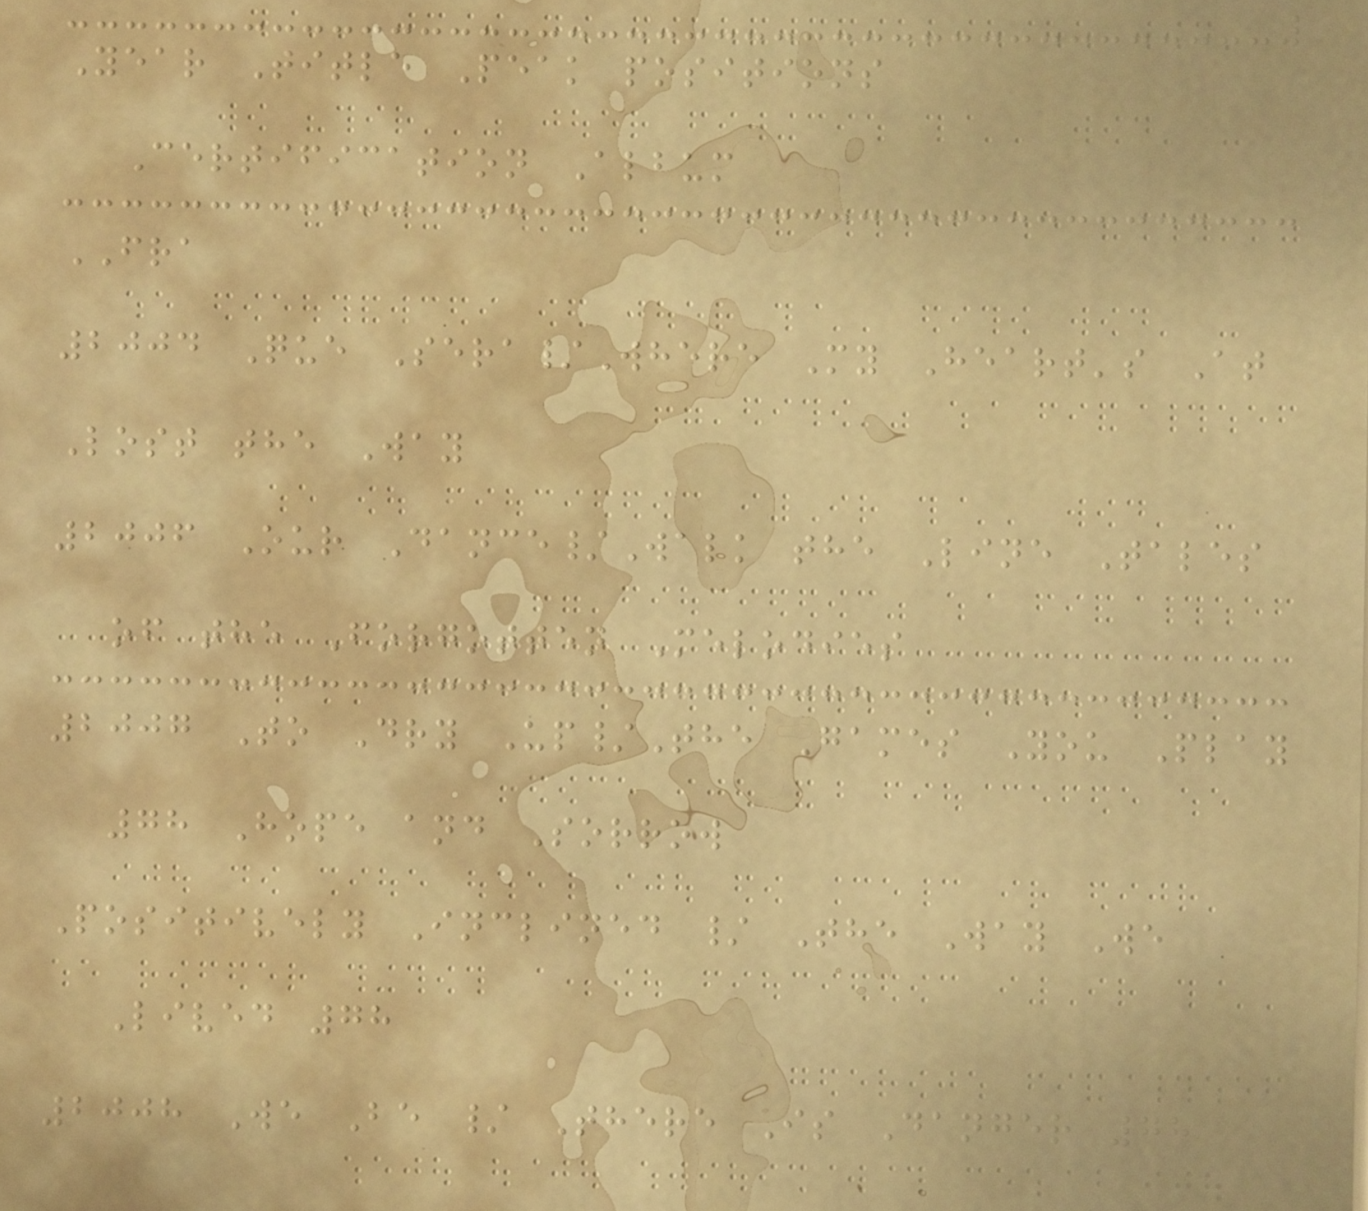Year Title Peak positions
Certification Album
FRA
2004 Que Sera/Where My Heart's At
Lost the Way
2006 Our Dance/Walk the Line Tales
of the Forgotten Melodies
2007 To Dry Up/The Games You Play
78 Hope and Sorrow
Positively Inclined / The Way We
Lived 78
2008 We Be / There Is Danger 78
